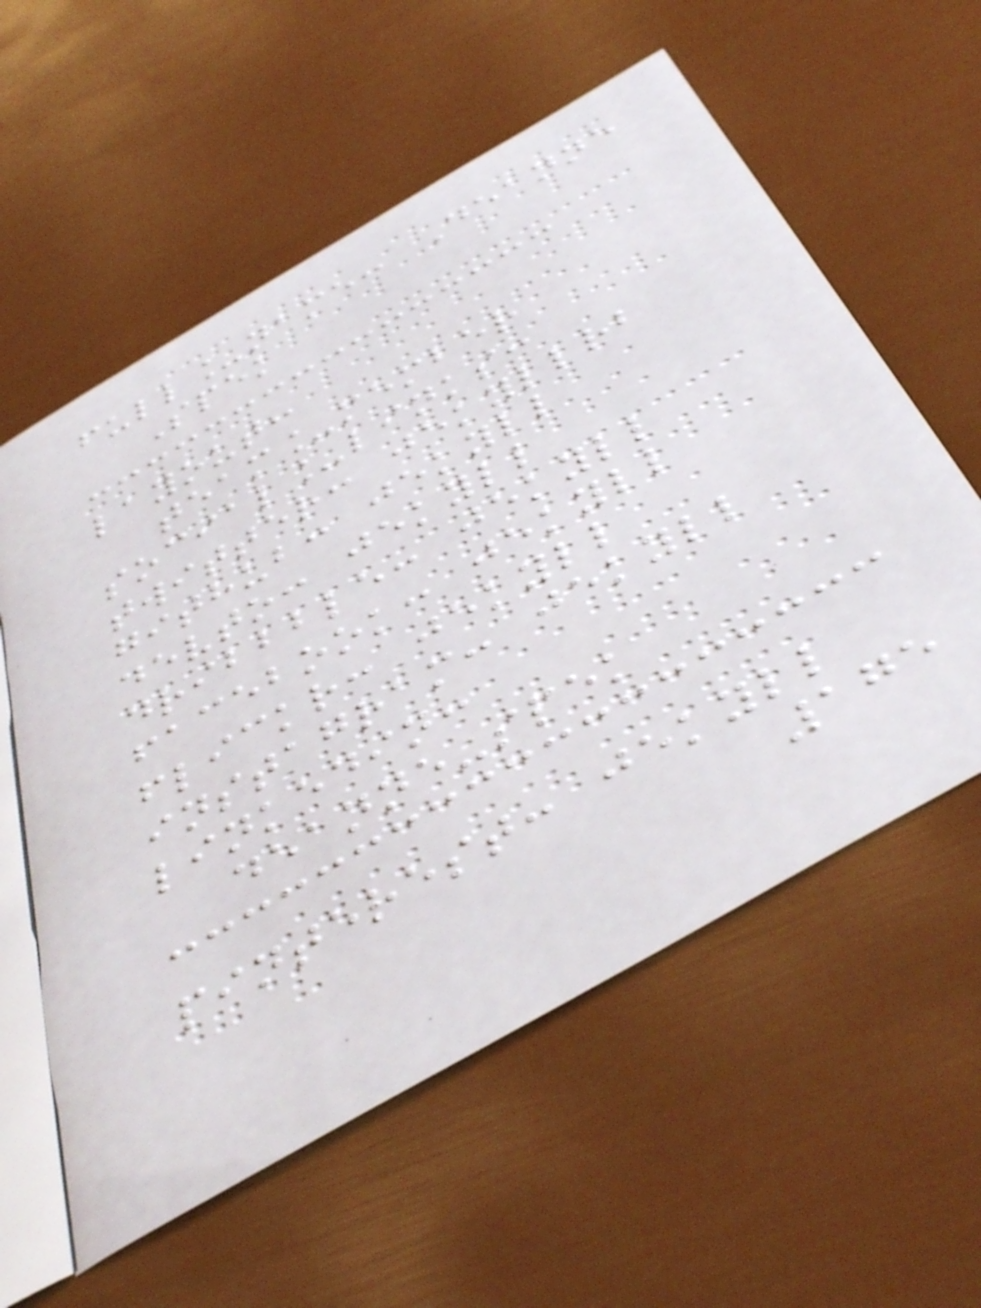full_name: Deanne
Spek
layout:
team_member
social_links:
twitter: jekyllrb
github: jekyll
devto: jekyll
dribbble: jekyll
facebook: jekyll
flickr: jekyll
instagram: jekyll
linkedin:
deanne-spek
pinterest: jekyll
175
